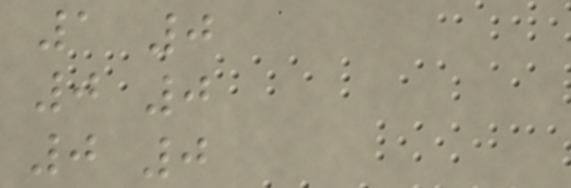1 0
0 0
0 0
